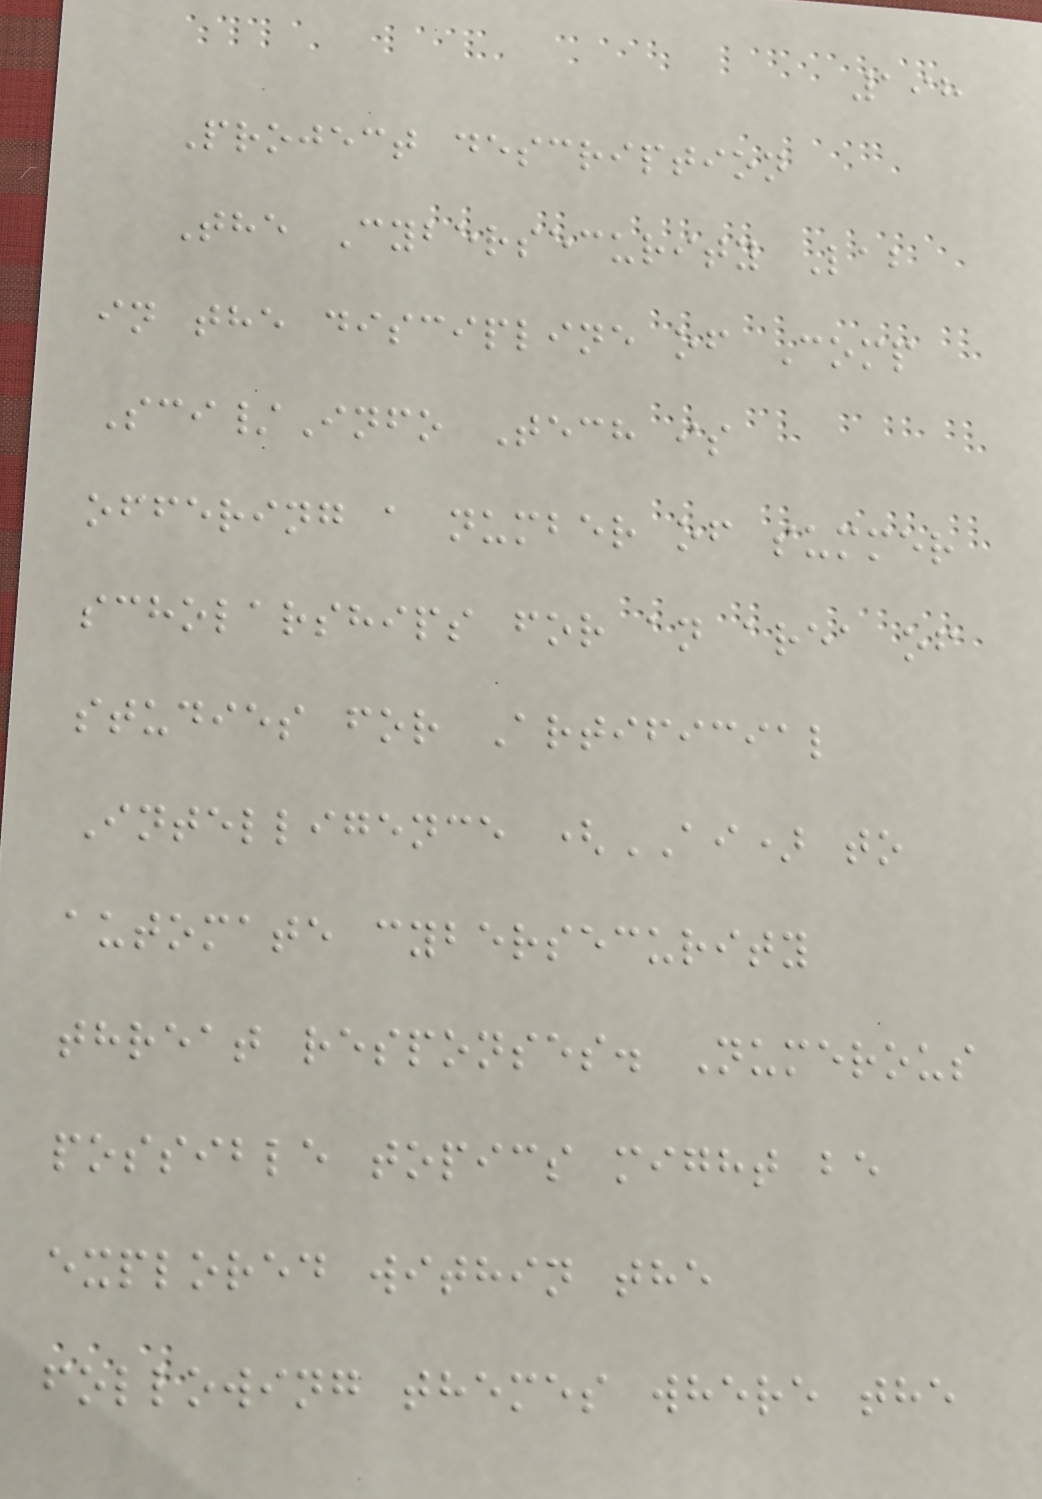198
Project description
The Cybersecurity Lab
in the discipline of Comp
Sci/Info Tech is
offering a number of summer
scholarships for an area of
studies for Artificial
Intelligence (AI) to
automate cybersecurity
threat responses. Numerous
possible topics might be
explored within the
following themes where the
